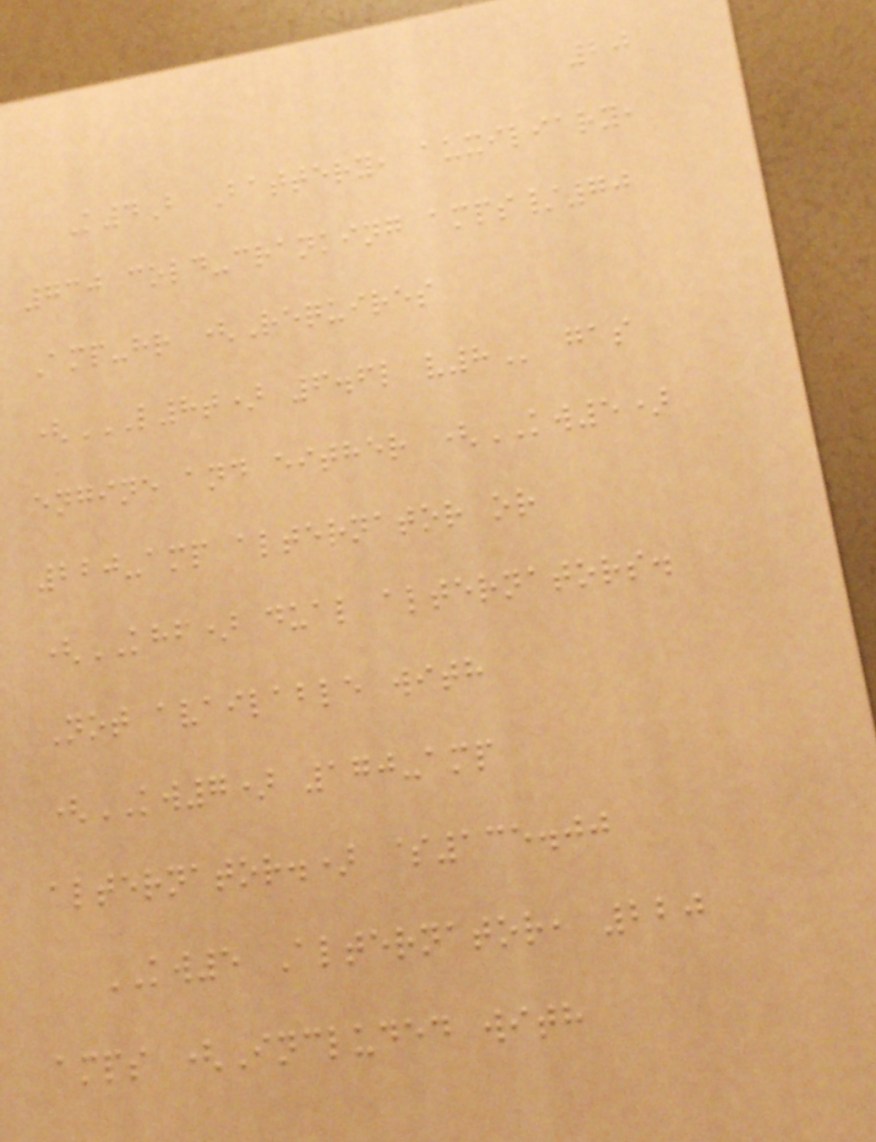20
K4B Battery, auxiliary,
730 cold-cranking amps/70
Amp-hr (Requires
(L8T) 6.6L V8 gas
engine and either (KW5)
220-amp alternator or
(KHF) dual alternators.
Not available with
(KW7) 170-amp
alternator.) $135.00
KW5 Alternator, 220
amps (Included with
